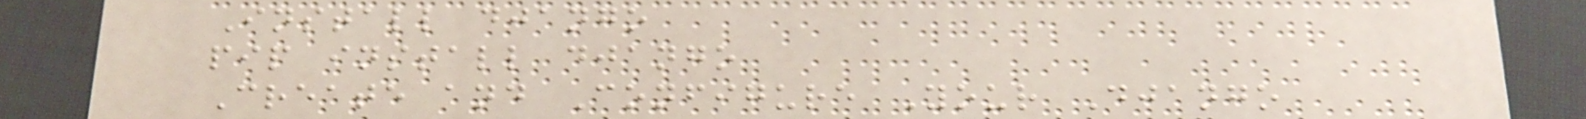Install django
pip install django
Create and Configure Your Django
